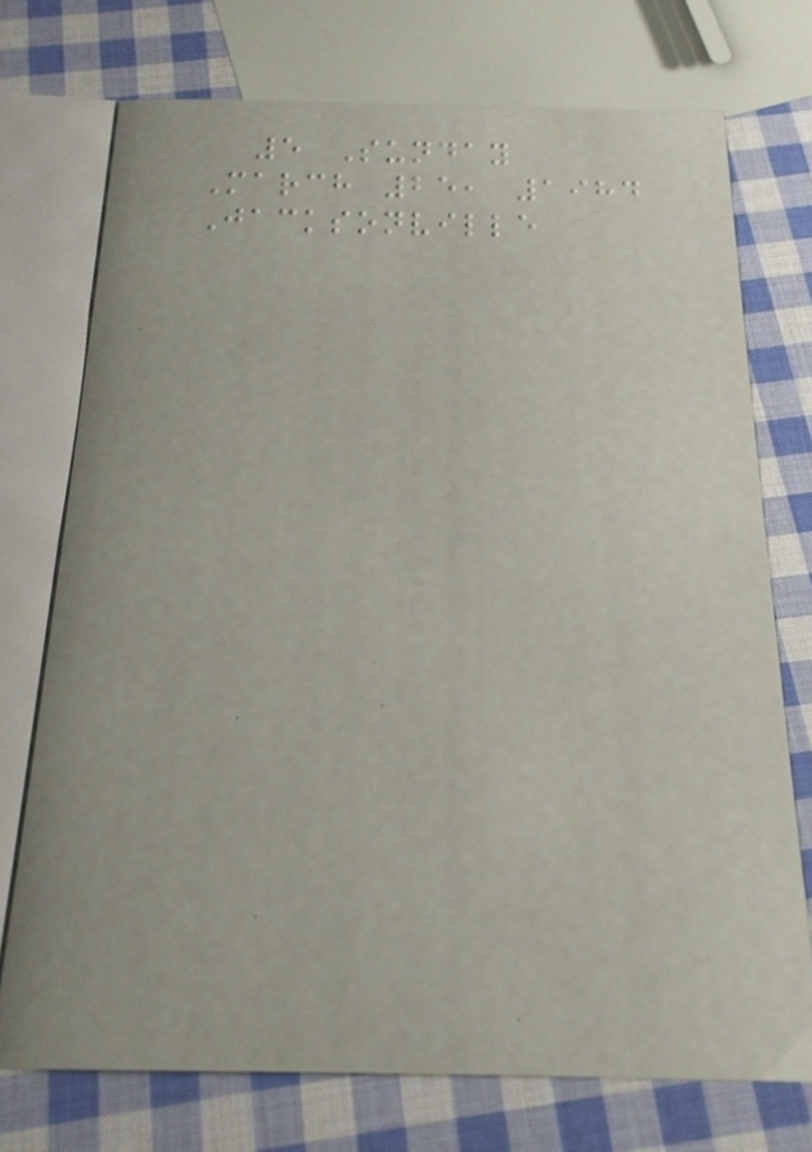5 Sunday
March 25, 1984
Jacksonville
